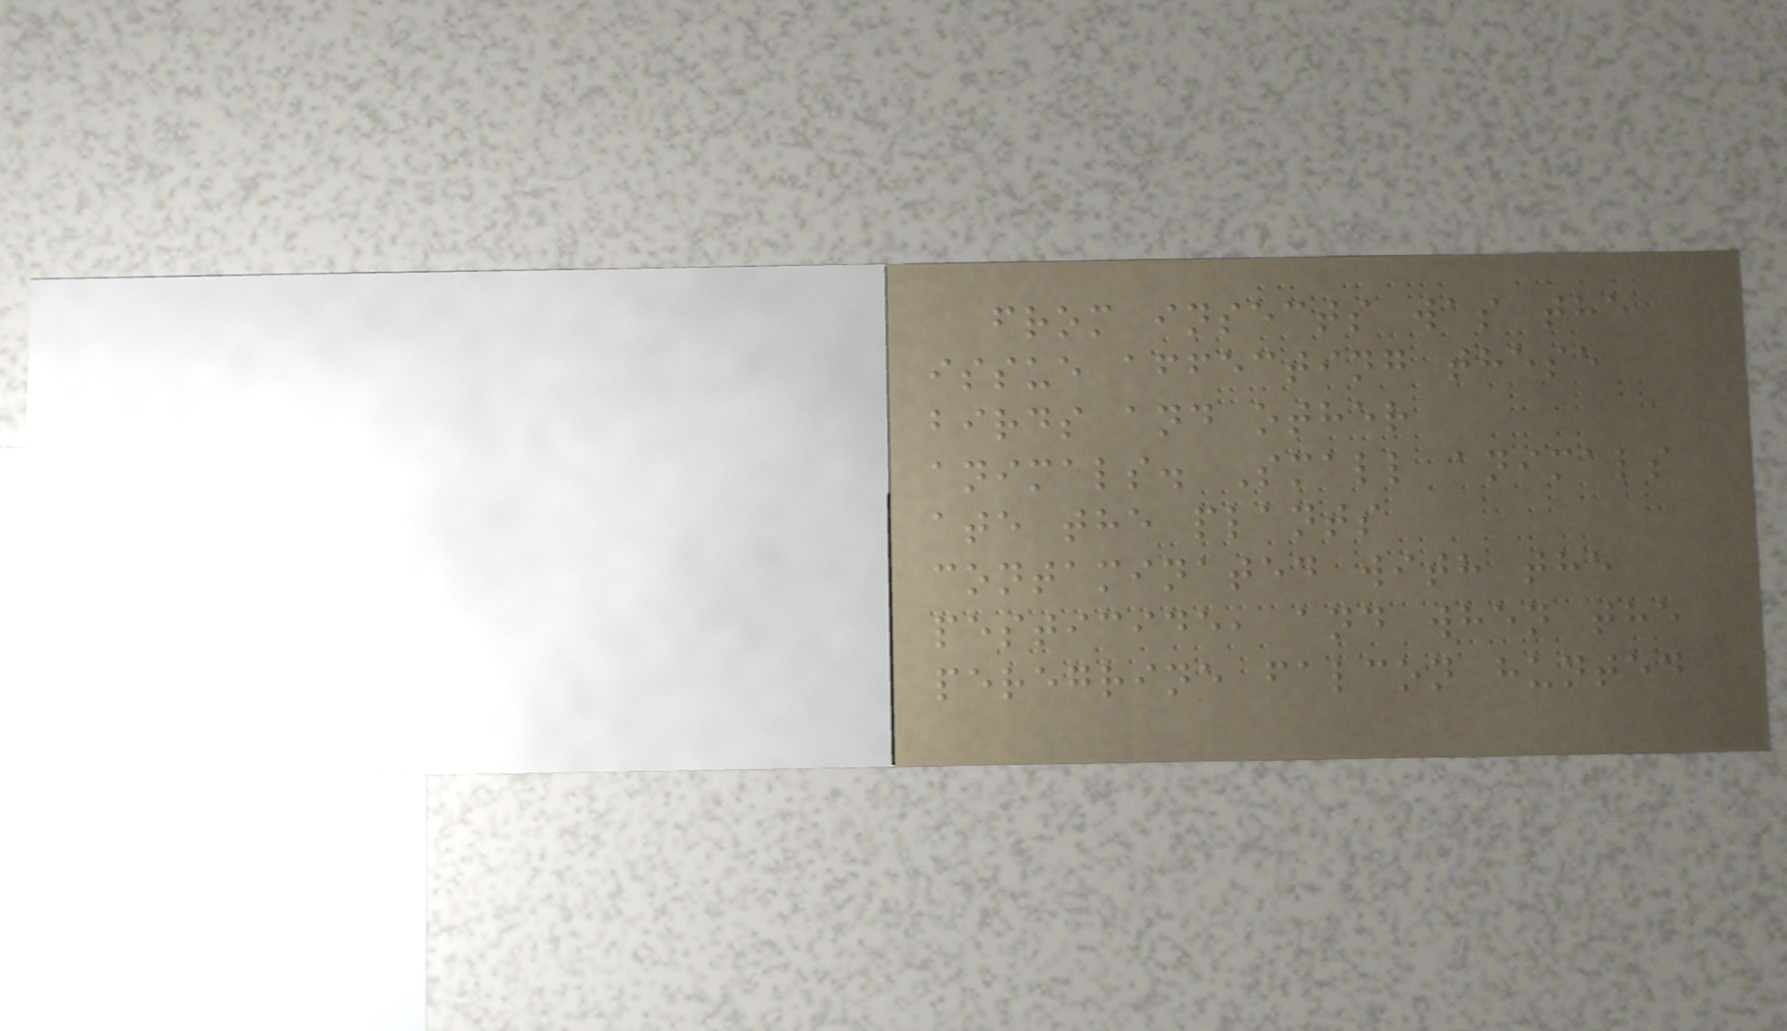from insects was the
issue affecting these
birds and other
animals. Small animals
ate the plants
contaminated with the
pesticide, and when the
peregrine falcon hunted
